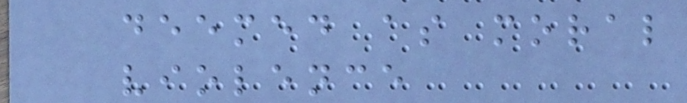deemed as moral
violence
